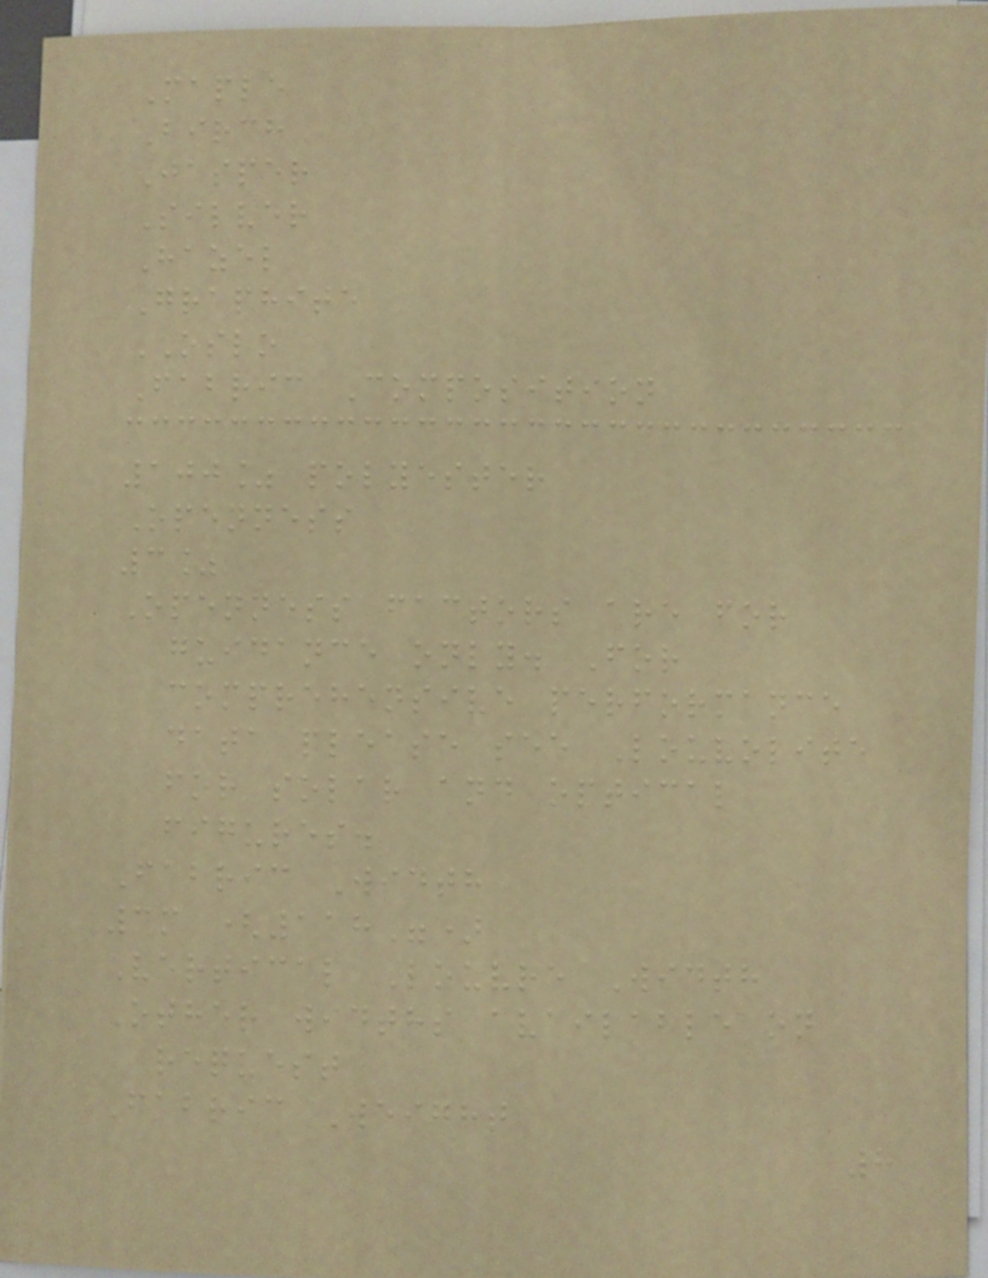Maple
Birch
Jasper
Silver
Hazel
Graphite
OSLO
Fabric Composition
100% polyester
Openness
3%
Openness factors are for
guidance only. For
comprehensive performance
data please see Louvolite
for solar and optical
figures.
Fabric Width
3m (118")
Vertical Louvre Width
Other widths available on
request
Fabric Weight
8
